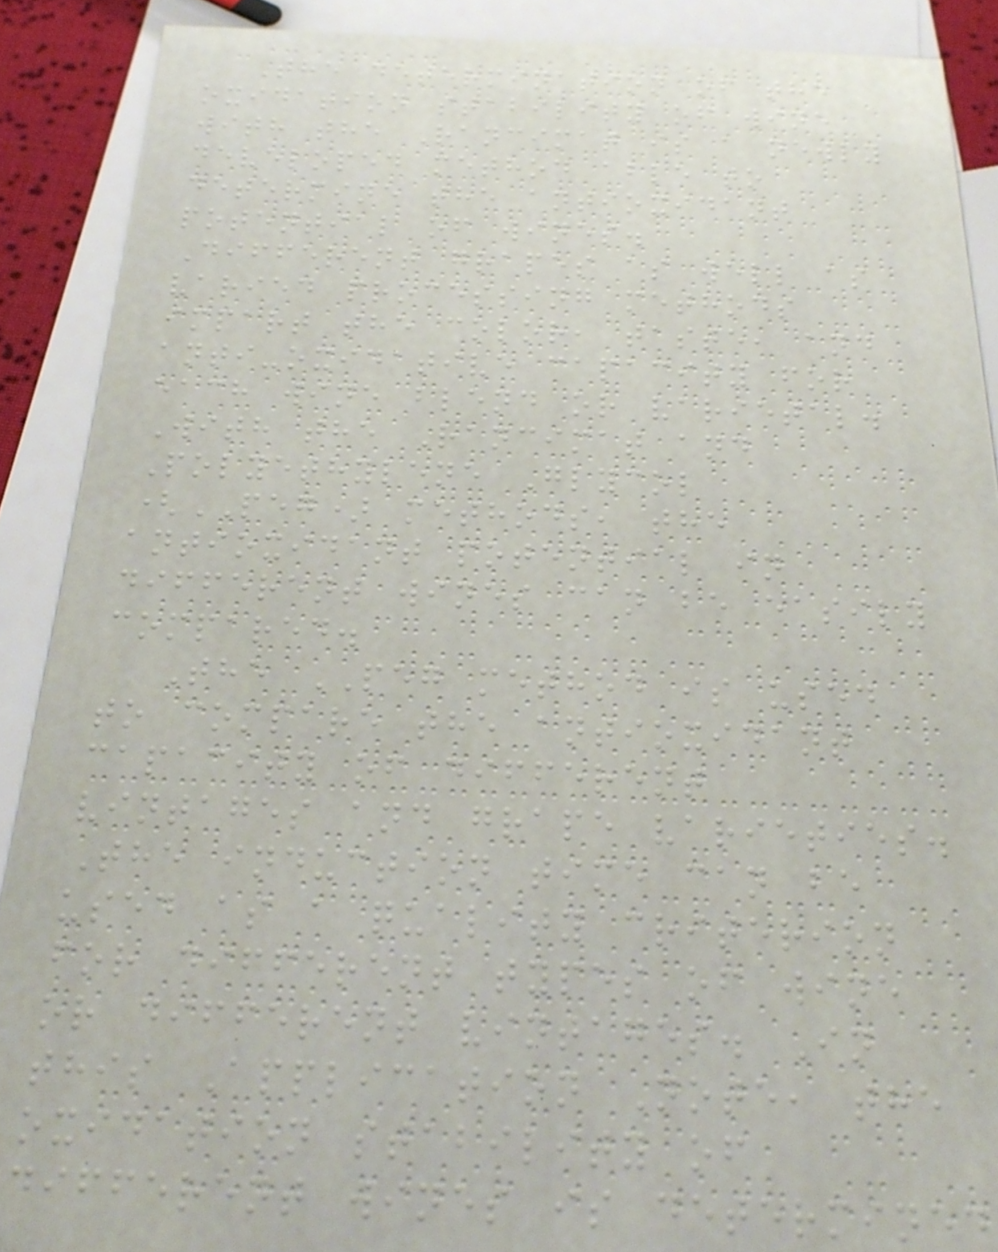The determination of the
oxidation stability of wine
with the Rancimat is a newly
developed method able to
determine the antioxidant
potential of wines.
Different grapes as well as
varied processing methods
impart the color, taste, and
anti-oxidative capacity for
each wine blend or varietal.
With the Rancimat and
Polyethylene Glycol
(PEG) methods, the
antioxidant potential in
different wines can be easily
compared.
The PEG method is used
to compare the antioxidant
capacity of different
vintages and grape varieties.
The induction time can be
used as a quality criterion
for different types of wine
or different vintages. In
this Application Note, the
oxidation stability of
different wines is determined
